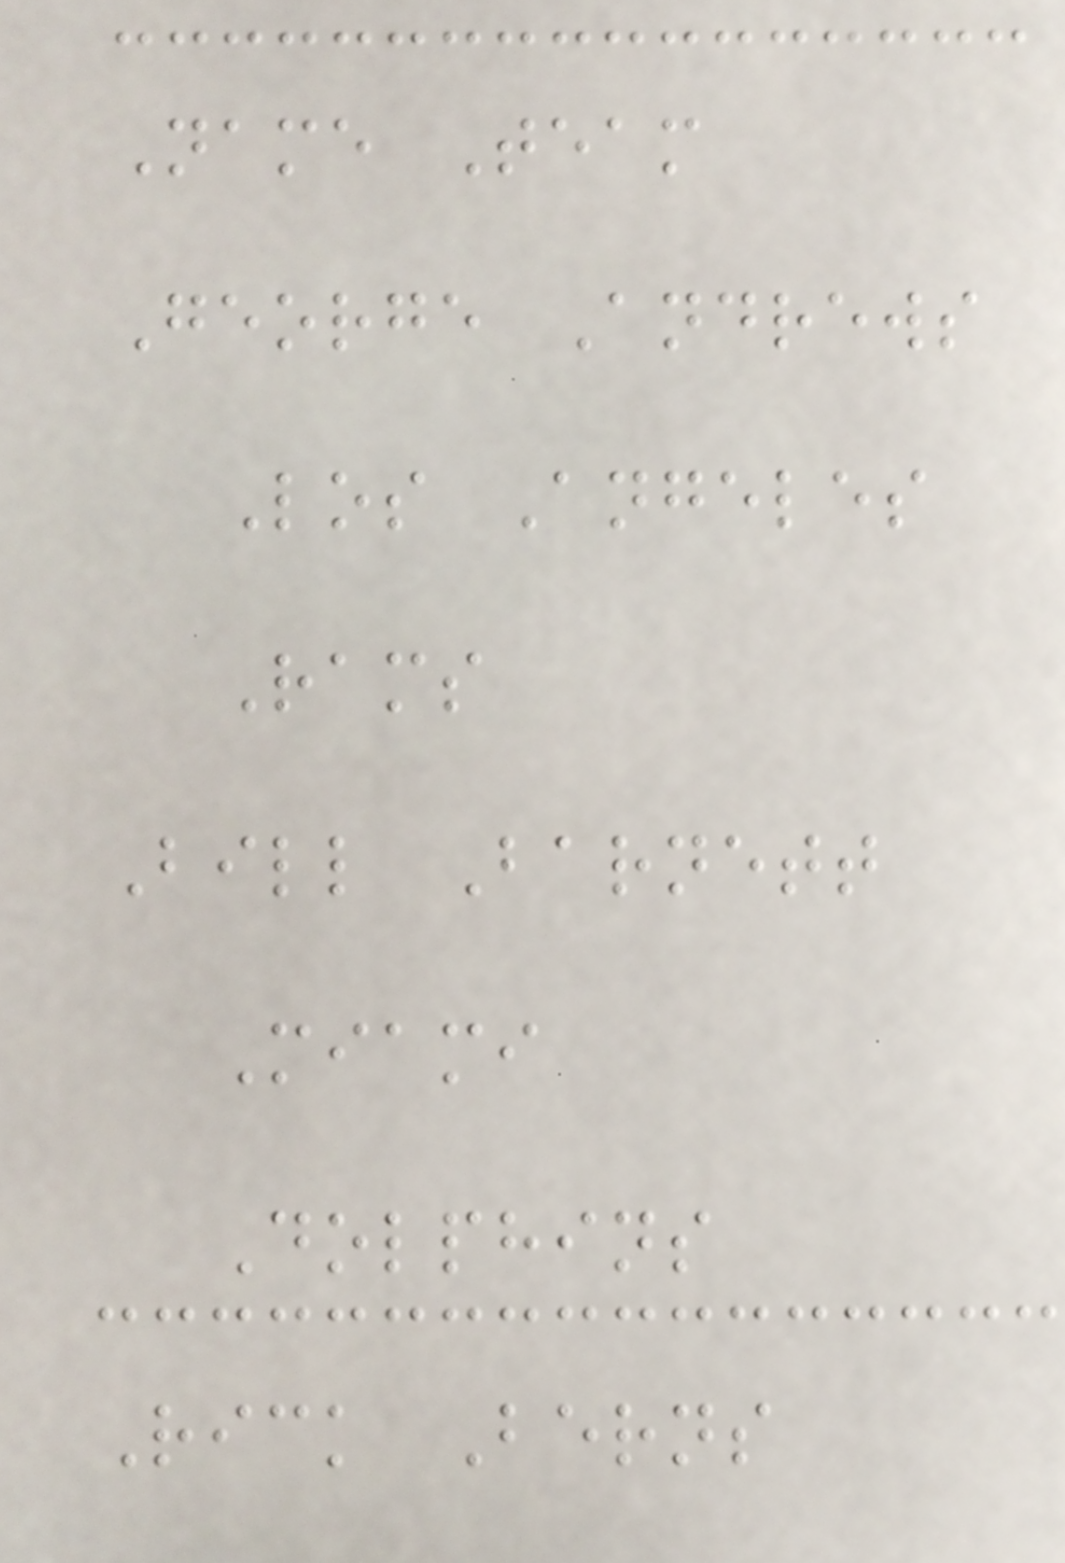Name Team
George Andrews
Los Angeles
Rams
Bill Barnett
Miami
Dolphins
Rick Berns
